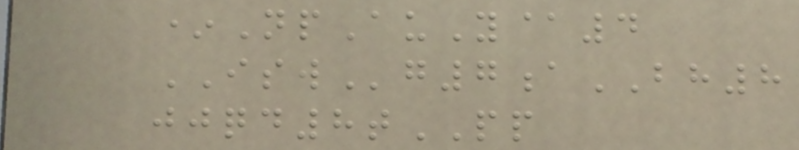*NpAuY@4
ISWg7aBH8
jjqd8tPP
